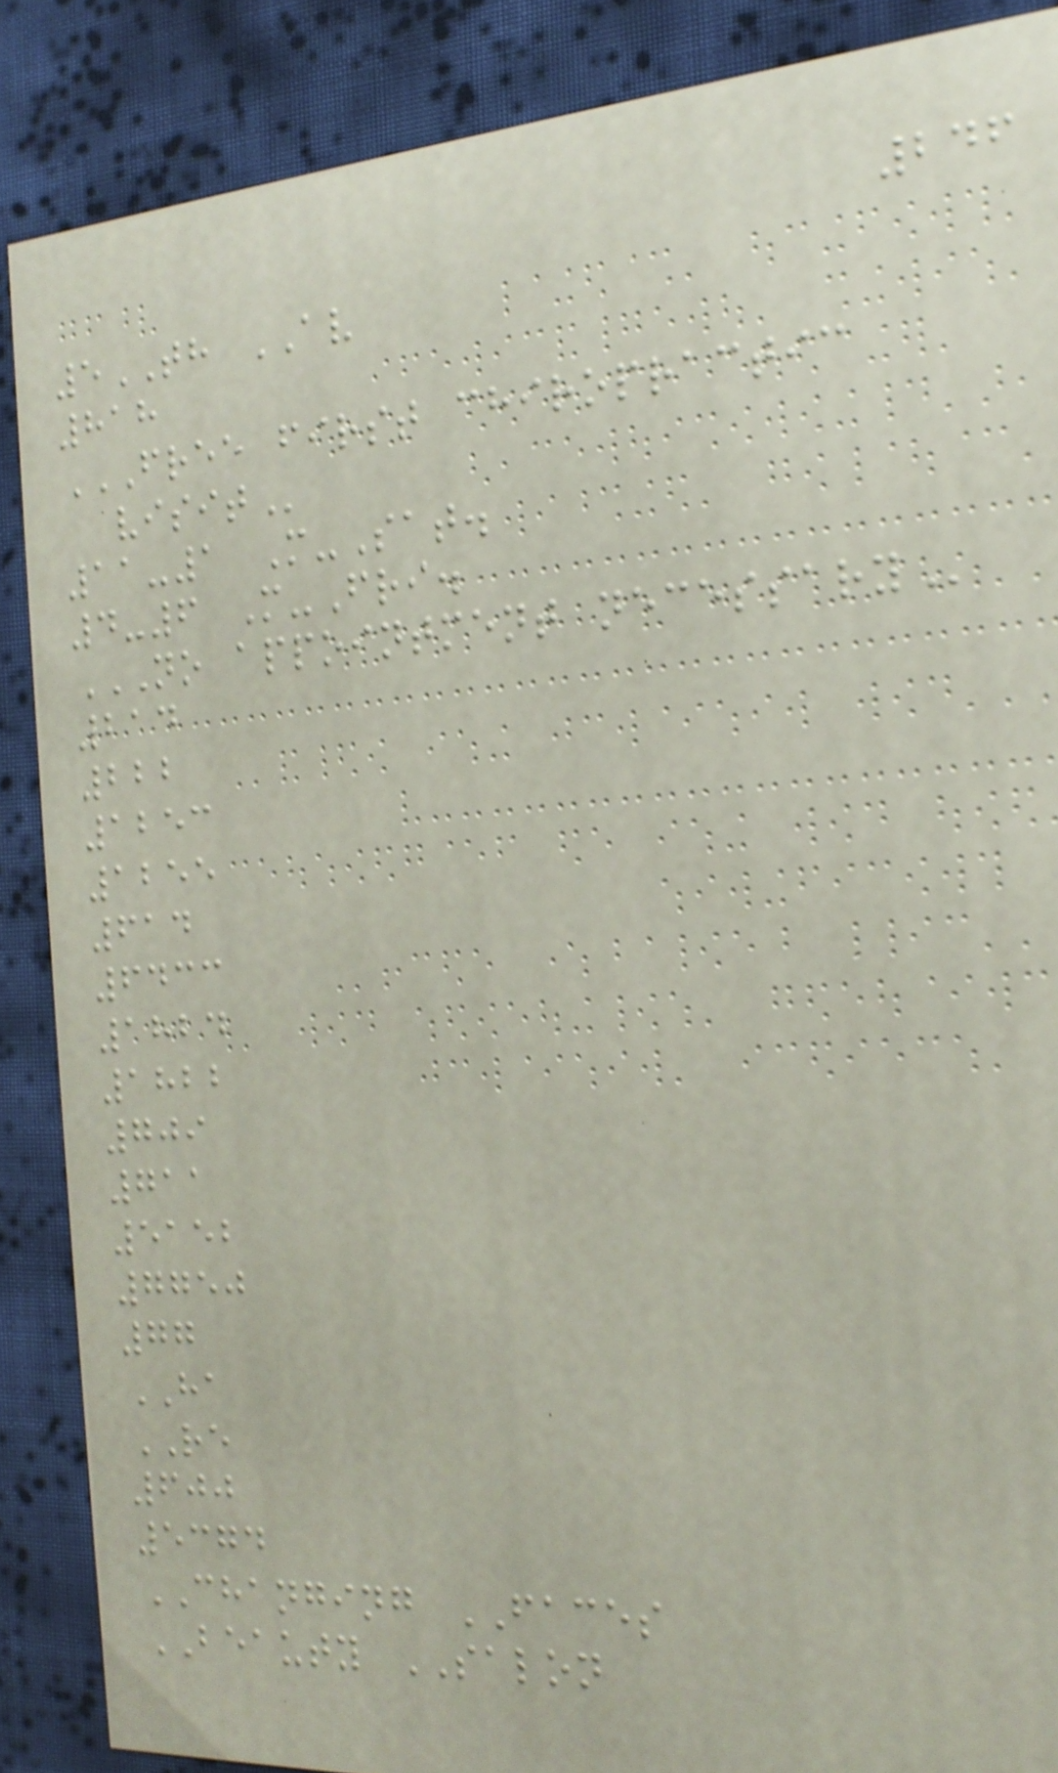246
5TH AV
818
FREE FIRST CHIROPRACTIC
VISIT
11-1 M-Sat.
4-6 M-Fri.
NO APPOINTMENT NECESSARY
214
222
1253
1255
614
6433
1824
1822
709
711
5152
7750
77
HA
RE
600
5374
CHANGING FACES
BEAUTY SALON
